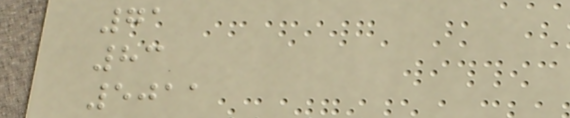71
83
5011
